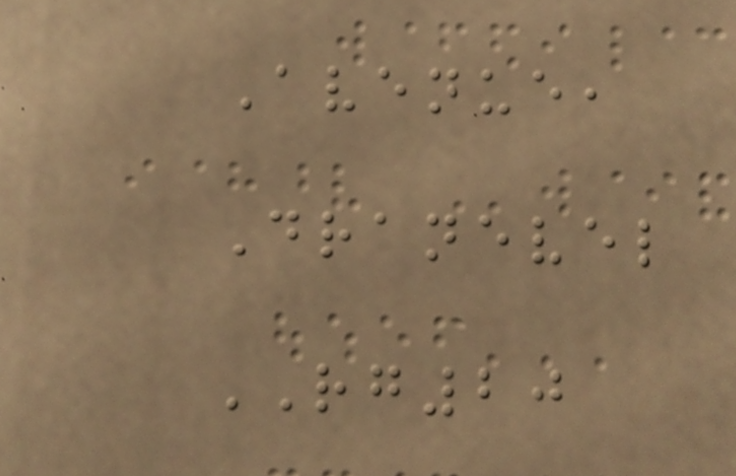Avenue,
Dranevel
RG20
